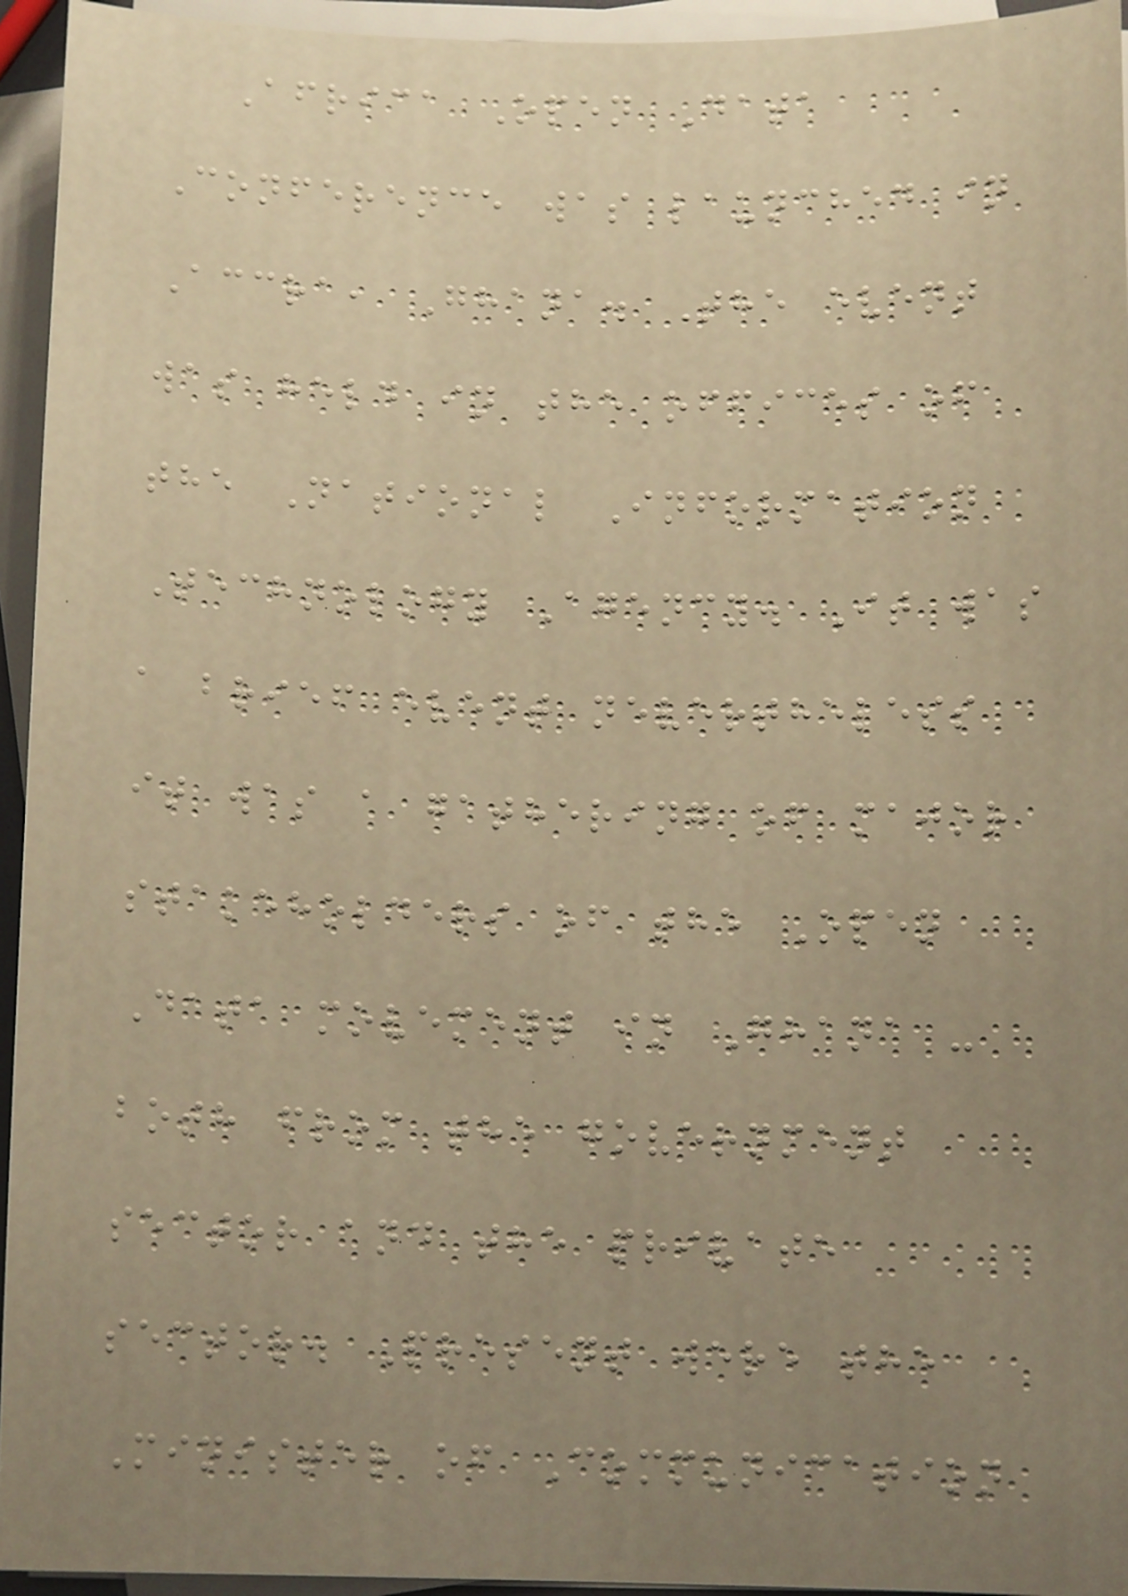Africa Open Data
Conference was launched in
Accra, Ghana. The event
was held in the offices of
the National Information
Technology Agency. It was
a brief event nevertheless
it was a gathering of major
stakeholders of the Open
Data movement in Ghana -
both from the government
sector and the private
sector. Present were the
Minister of Communication
